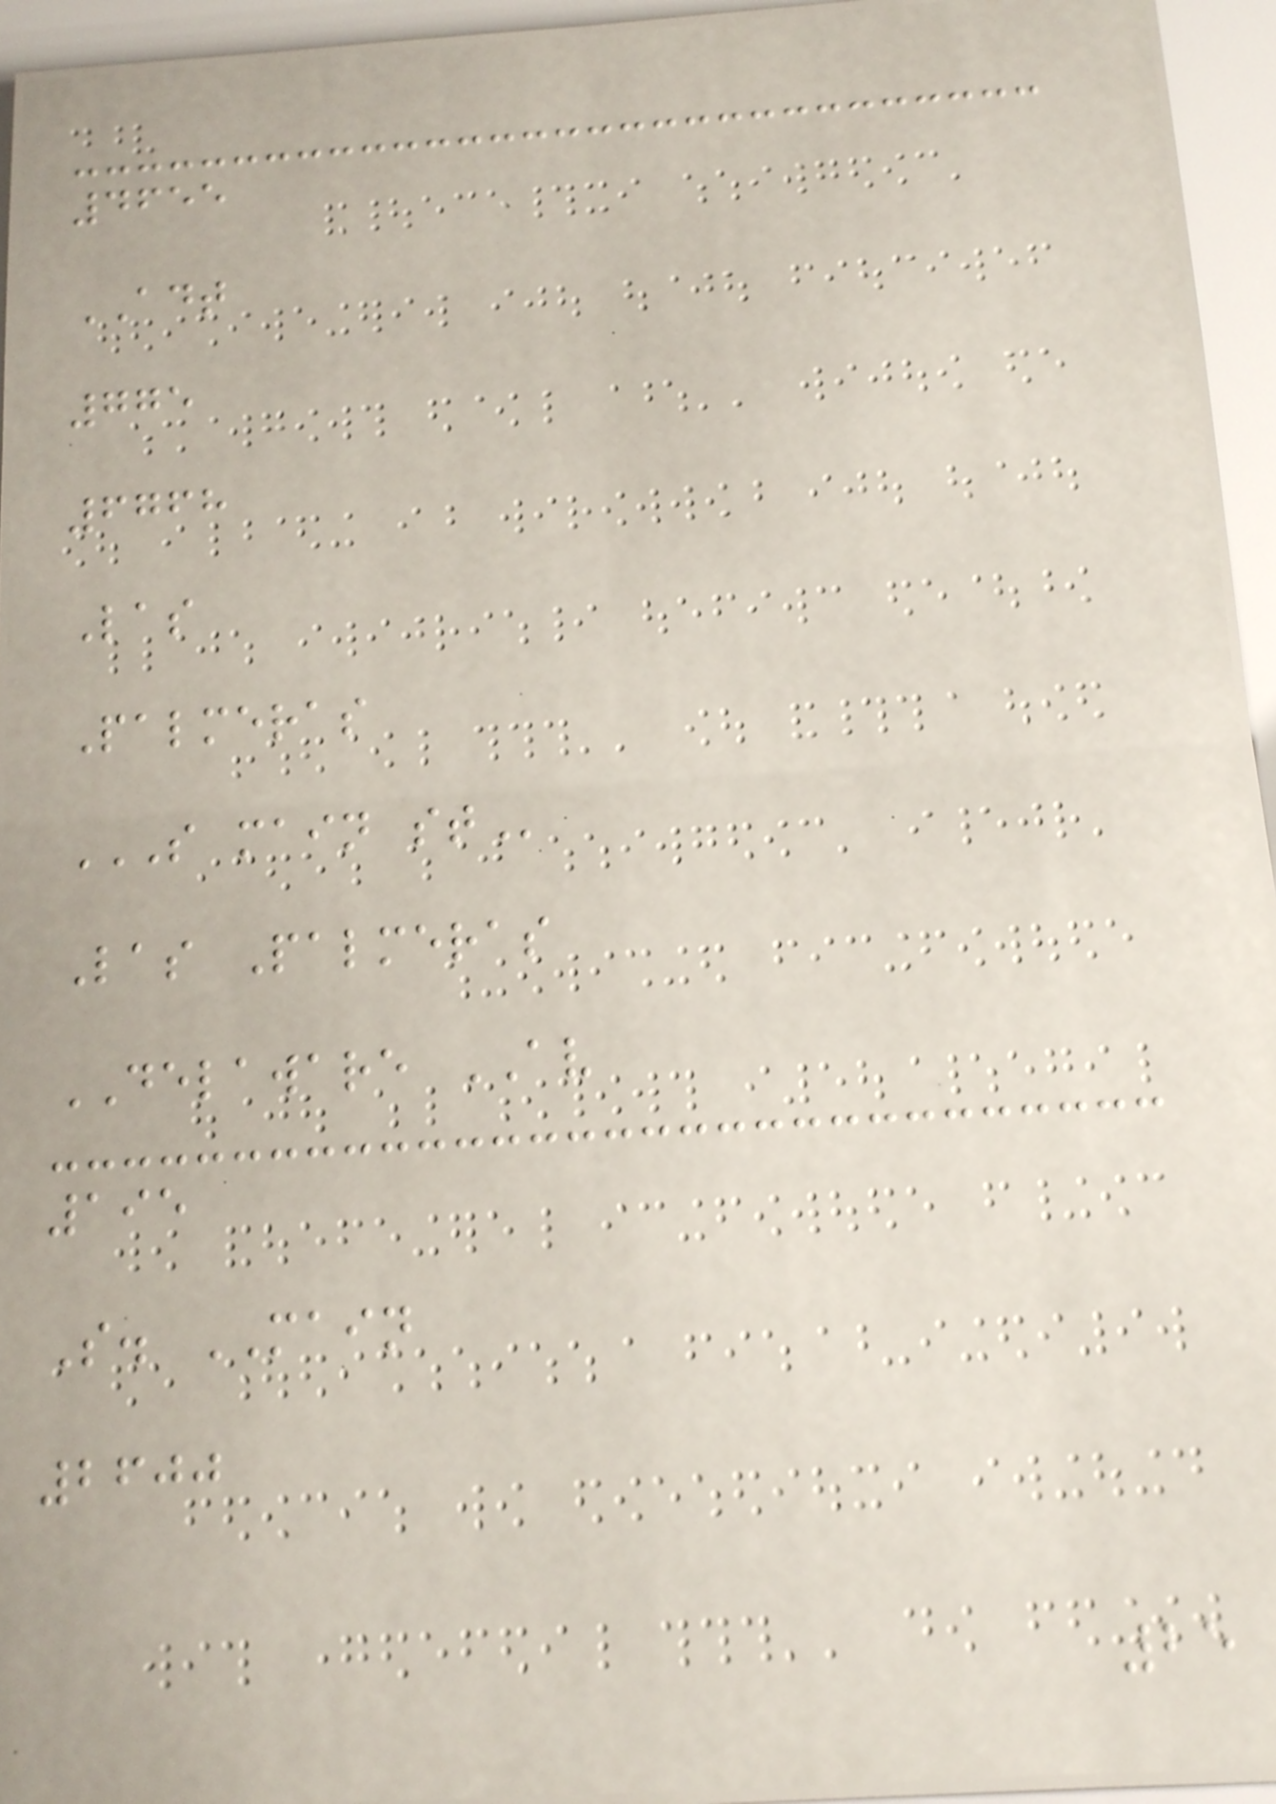4655
ADT
775
6768
Las
Palmeras
S MAIN ST
Las Palmeras
DELAWARE AV
195
S. MAIN
2600
25
